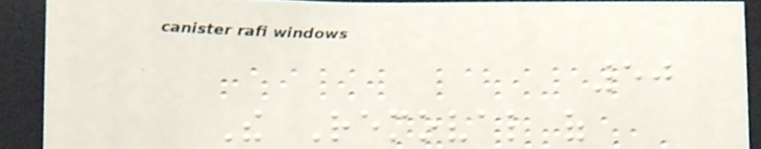50
The Removal of
